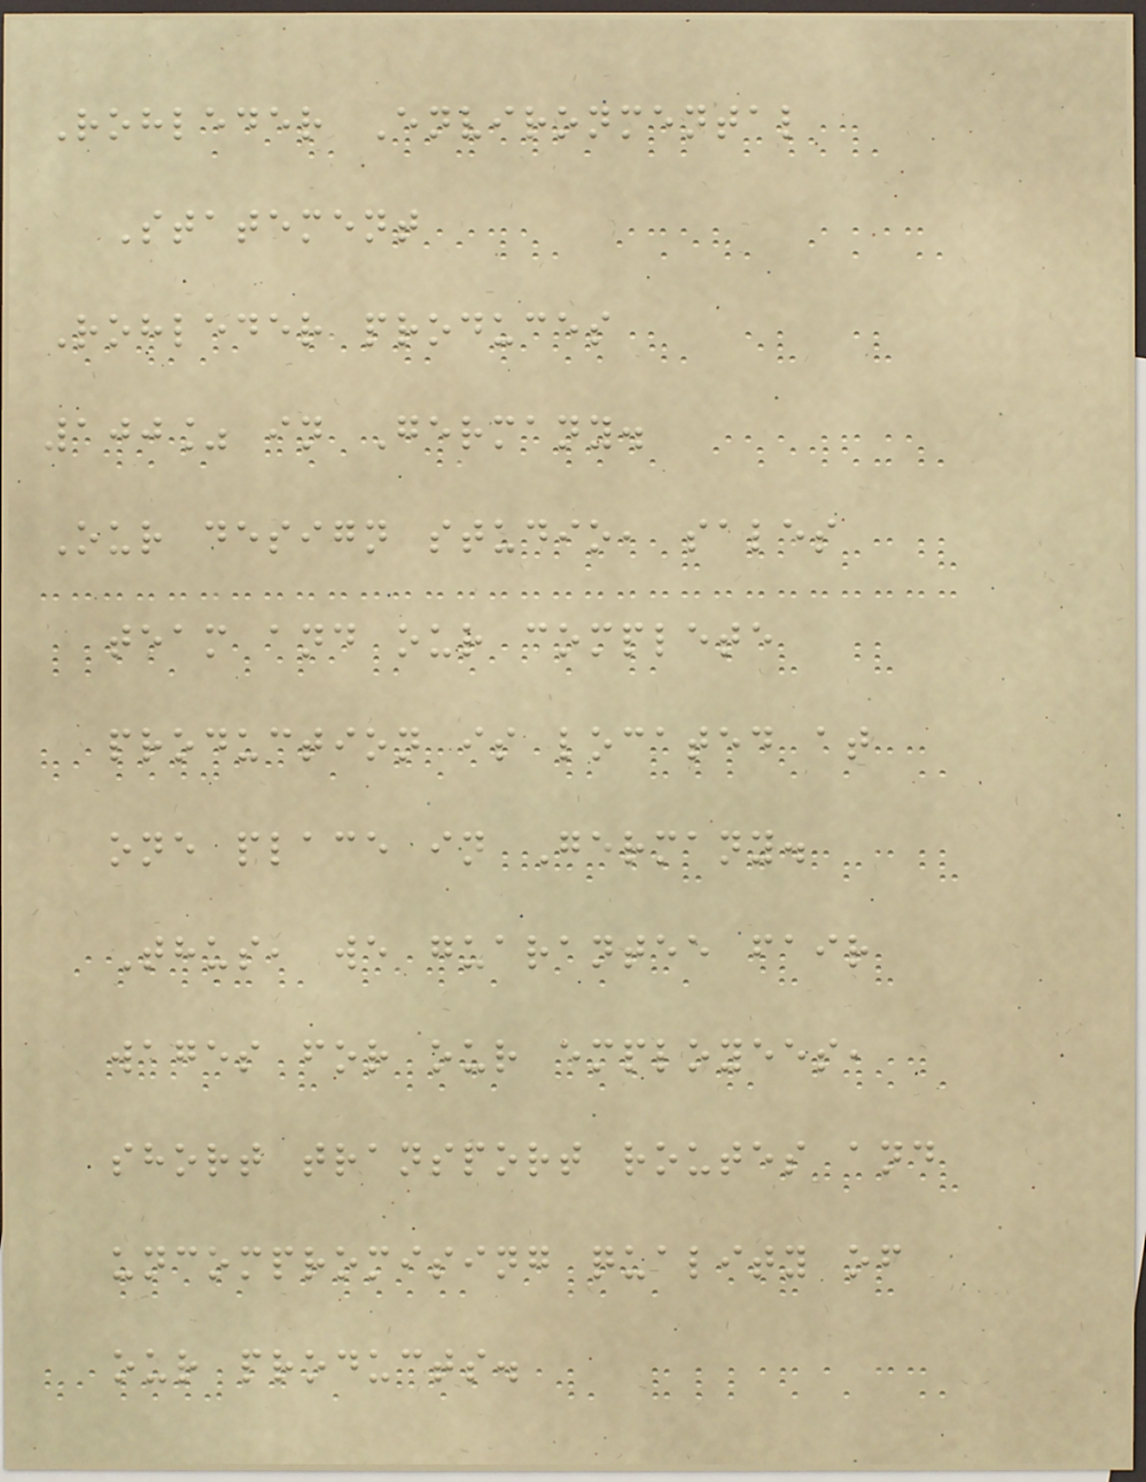Rohleder Environmental
Statement
Rohleder produces
100% in Germany.
Our design studio, sales
team and our complete
production is located at
one place in Germany.
Thus, we guarantee fair
wages for our employees,
short transport routes and
uncompromising quality of
our products.
